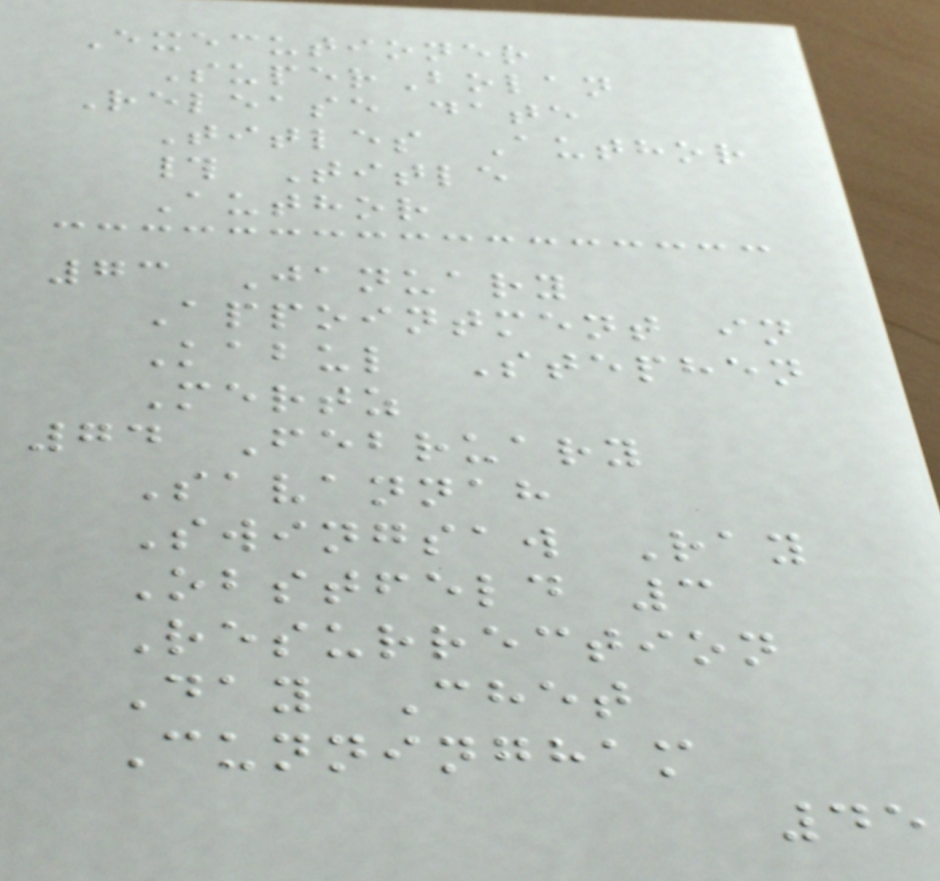Executioner
SuperBolan
Release date
Titles Author
# Title
Author
73 January
Appointment in
Kabul Stephen
Mertz
74 February
Savannah
Swingsaw Ray
Obstfeld 3
Resurrection
Day Chet
Cunningham
45
